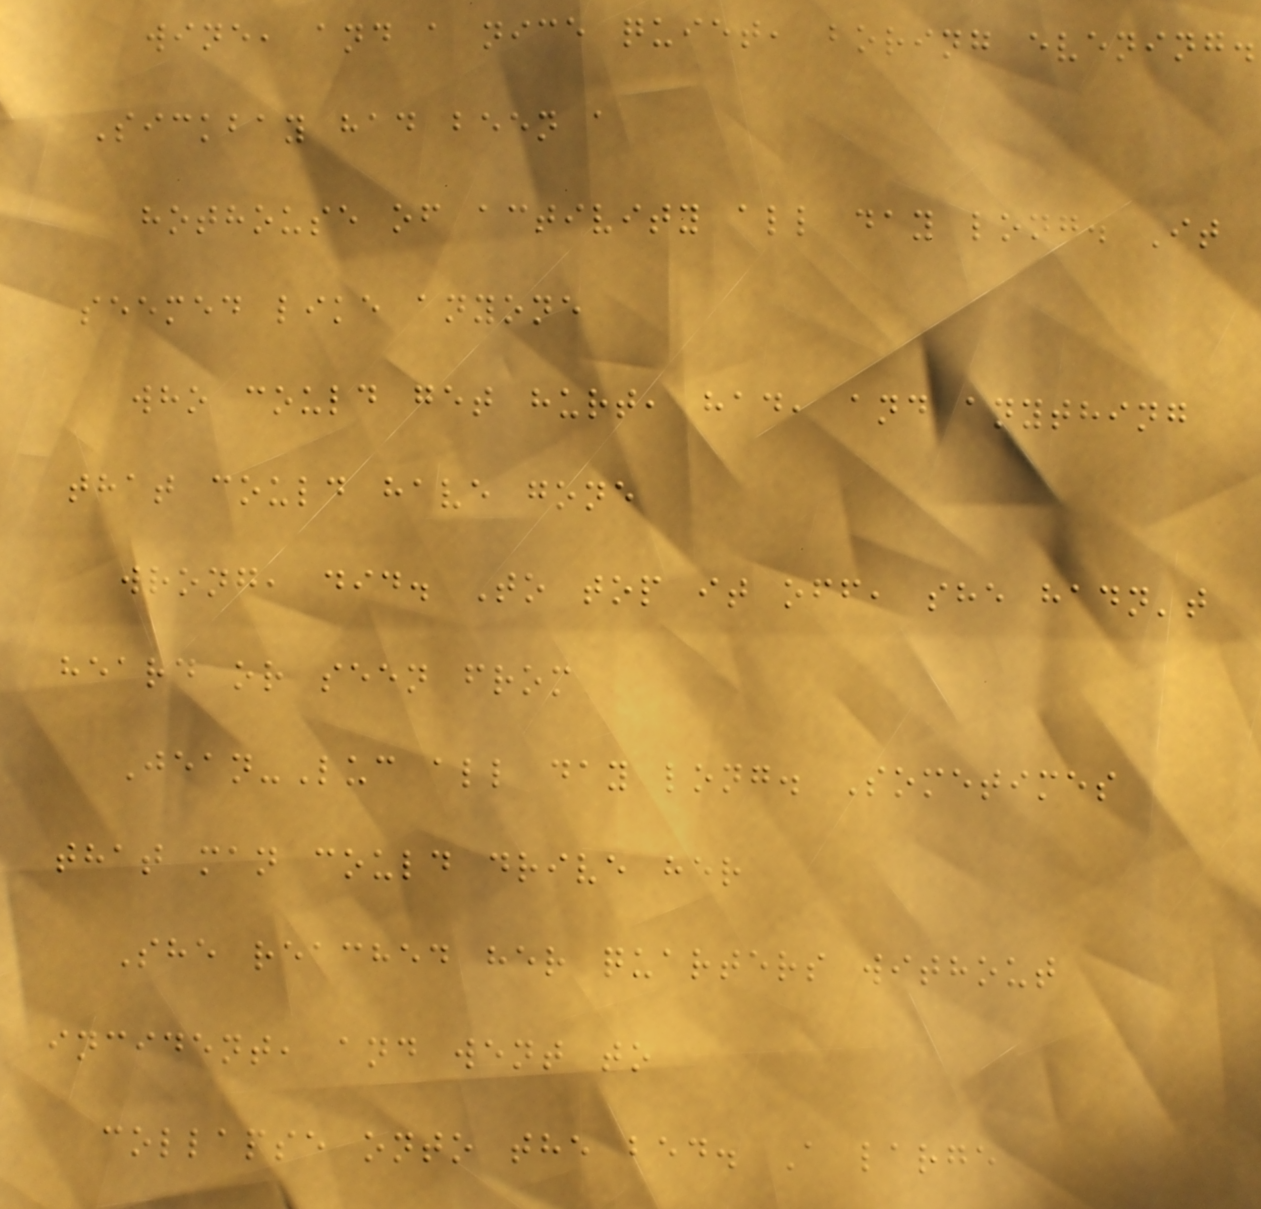wine, and a nice quiet, boring evening.
Sickbay had been a
hothouse of activity all day long. It
seemed like anyone
who could get hurt, had, and anything
that could have gone
wrong, did. To top it off, she hadn't
heard or seen from
Jean-Luc all day long. Sometimes
that man could drive her
She reached her quarters without
incident, and went to
collapse onto the bed. A large
